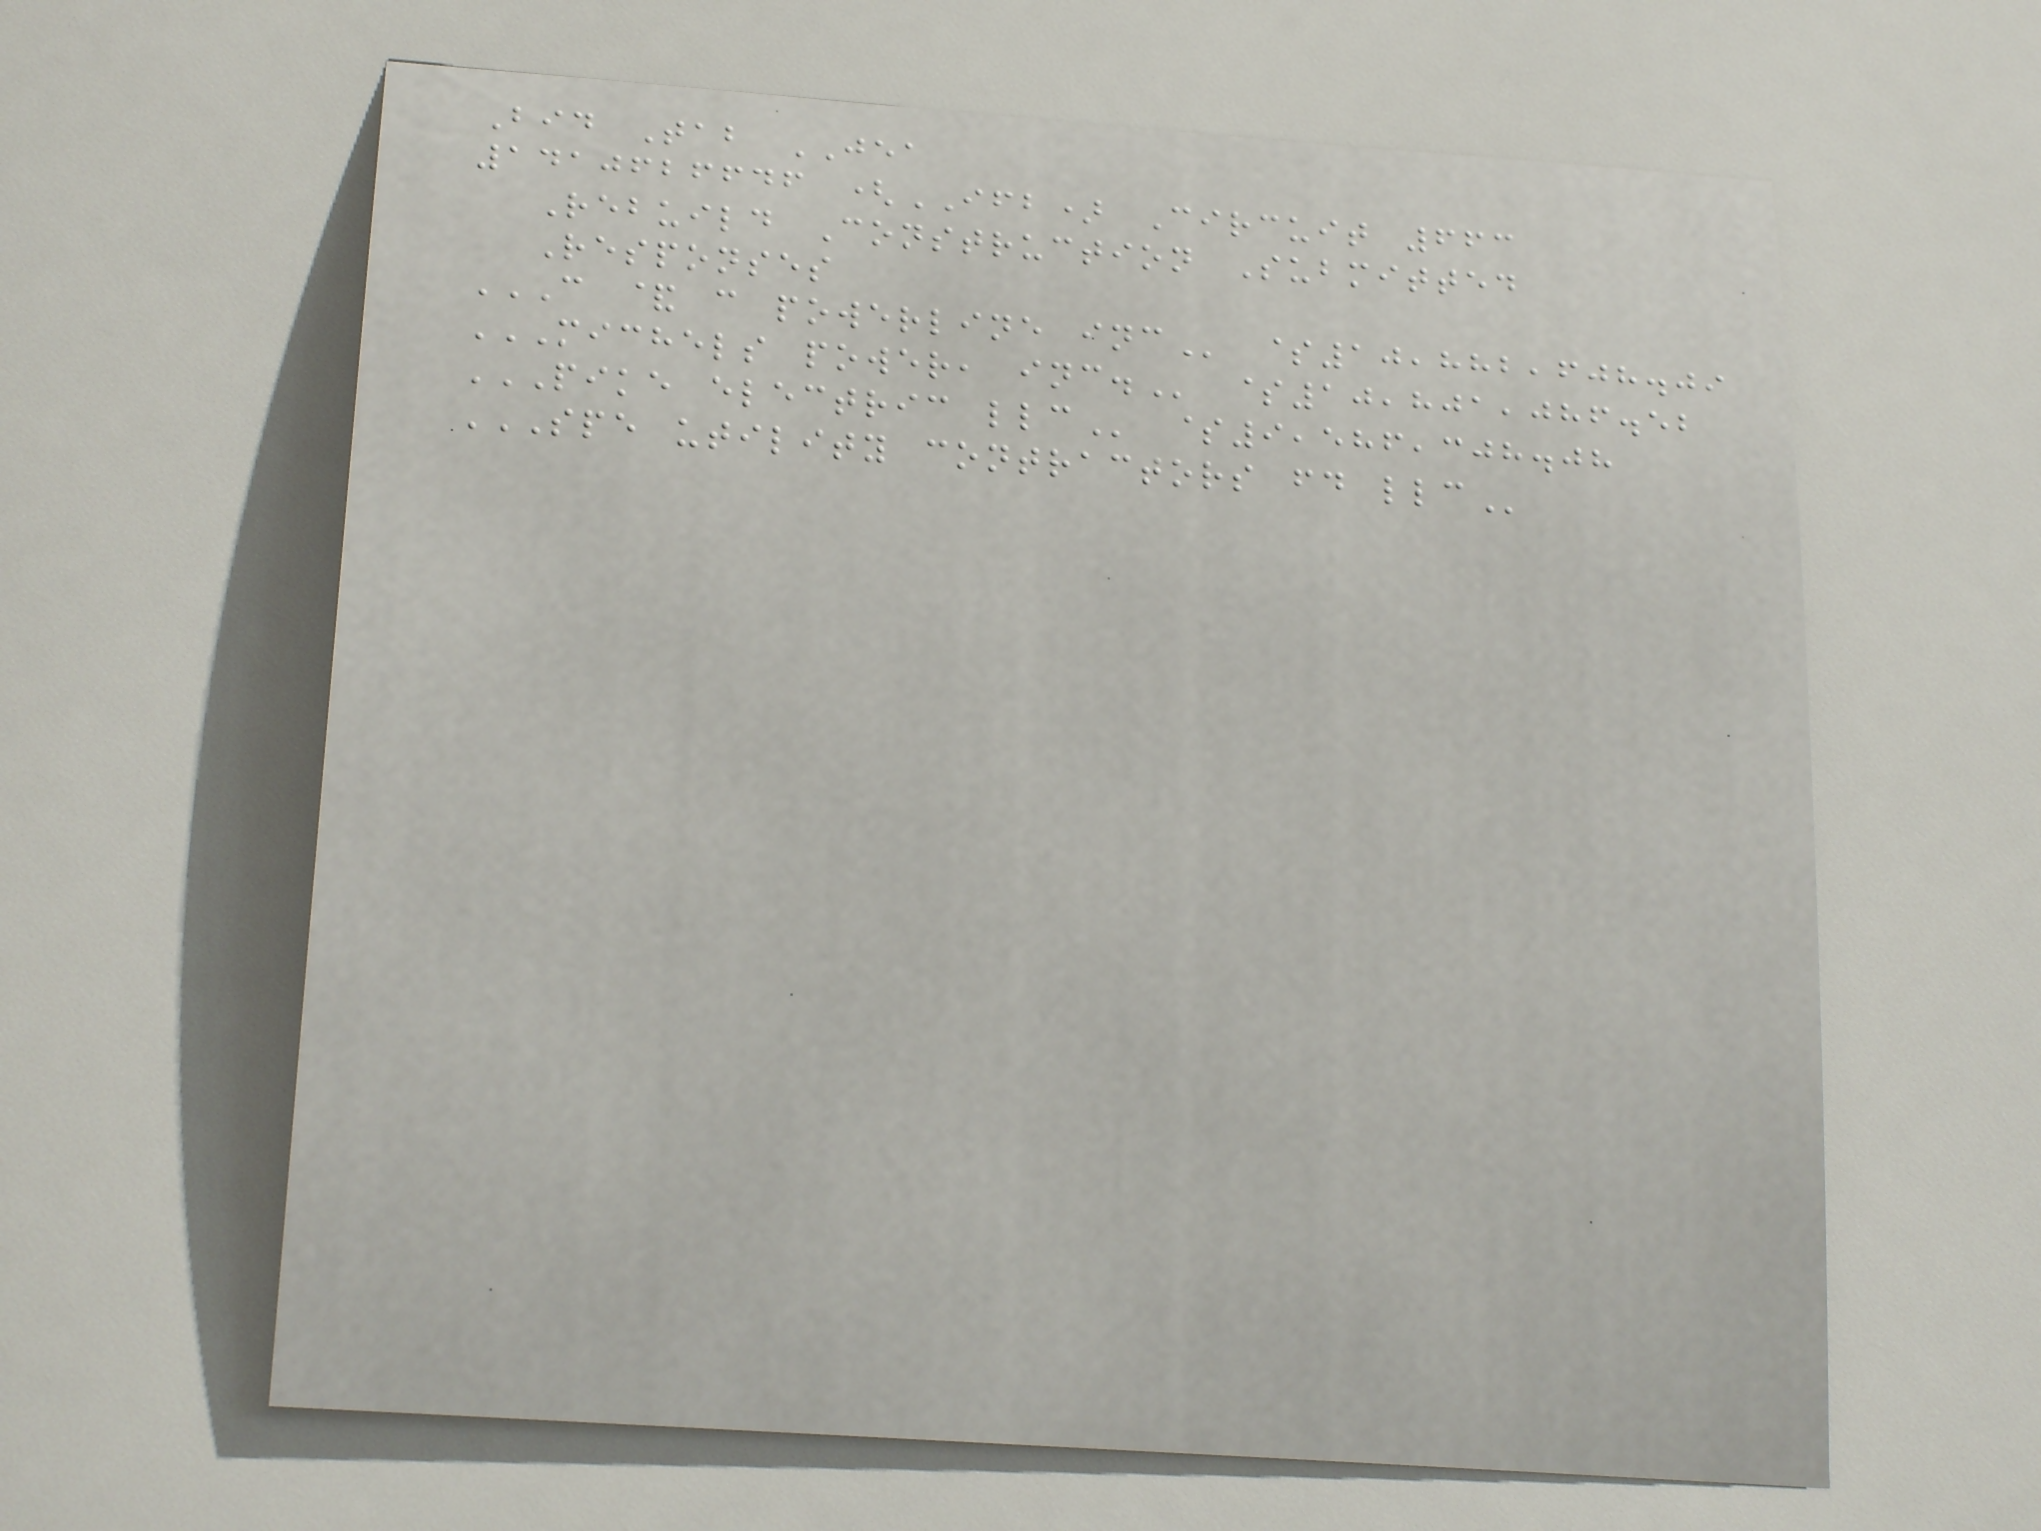Bid Tab JEA
1410626646 (IFB) Circuit 663
Rebuild Construction Submitted
Responses
C & C POWERLINE INC $10,882,608.09
MICHELS POWER, INC. $10,801,086.52
PIKE ELECTRIC LLC $9,586,308.08
SPE UTILITY CONTRACTORS FD LLC
